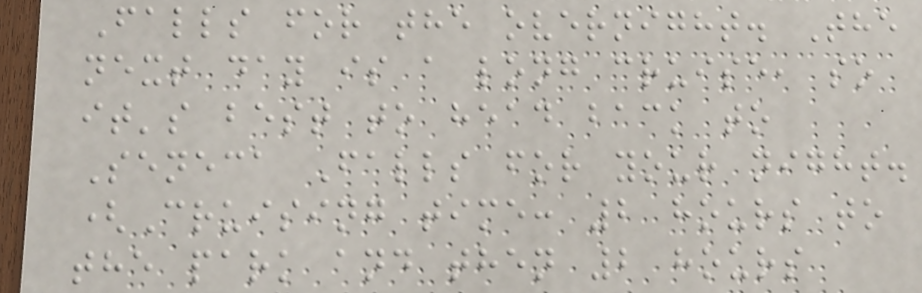Falls for the overnight. The
next day is a long cruise, so
it's best to head back to
Seneca Falls for your night.
(Cruising time: 2 hours to
the park and then 2 hours
